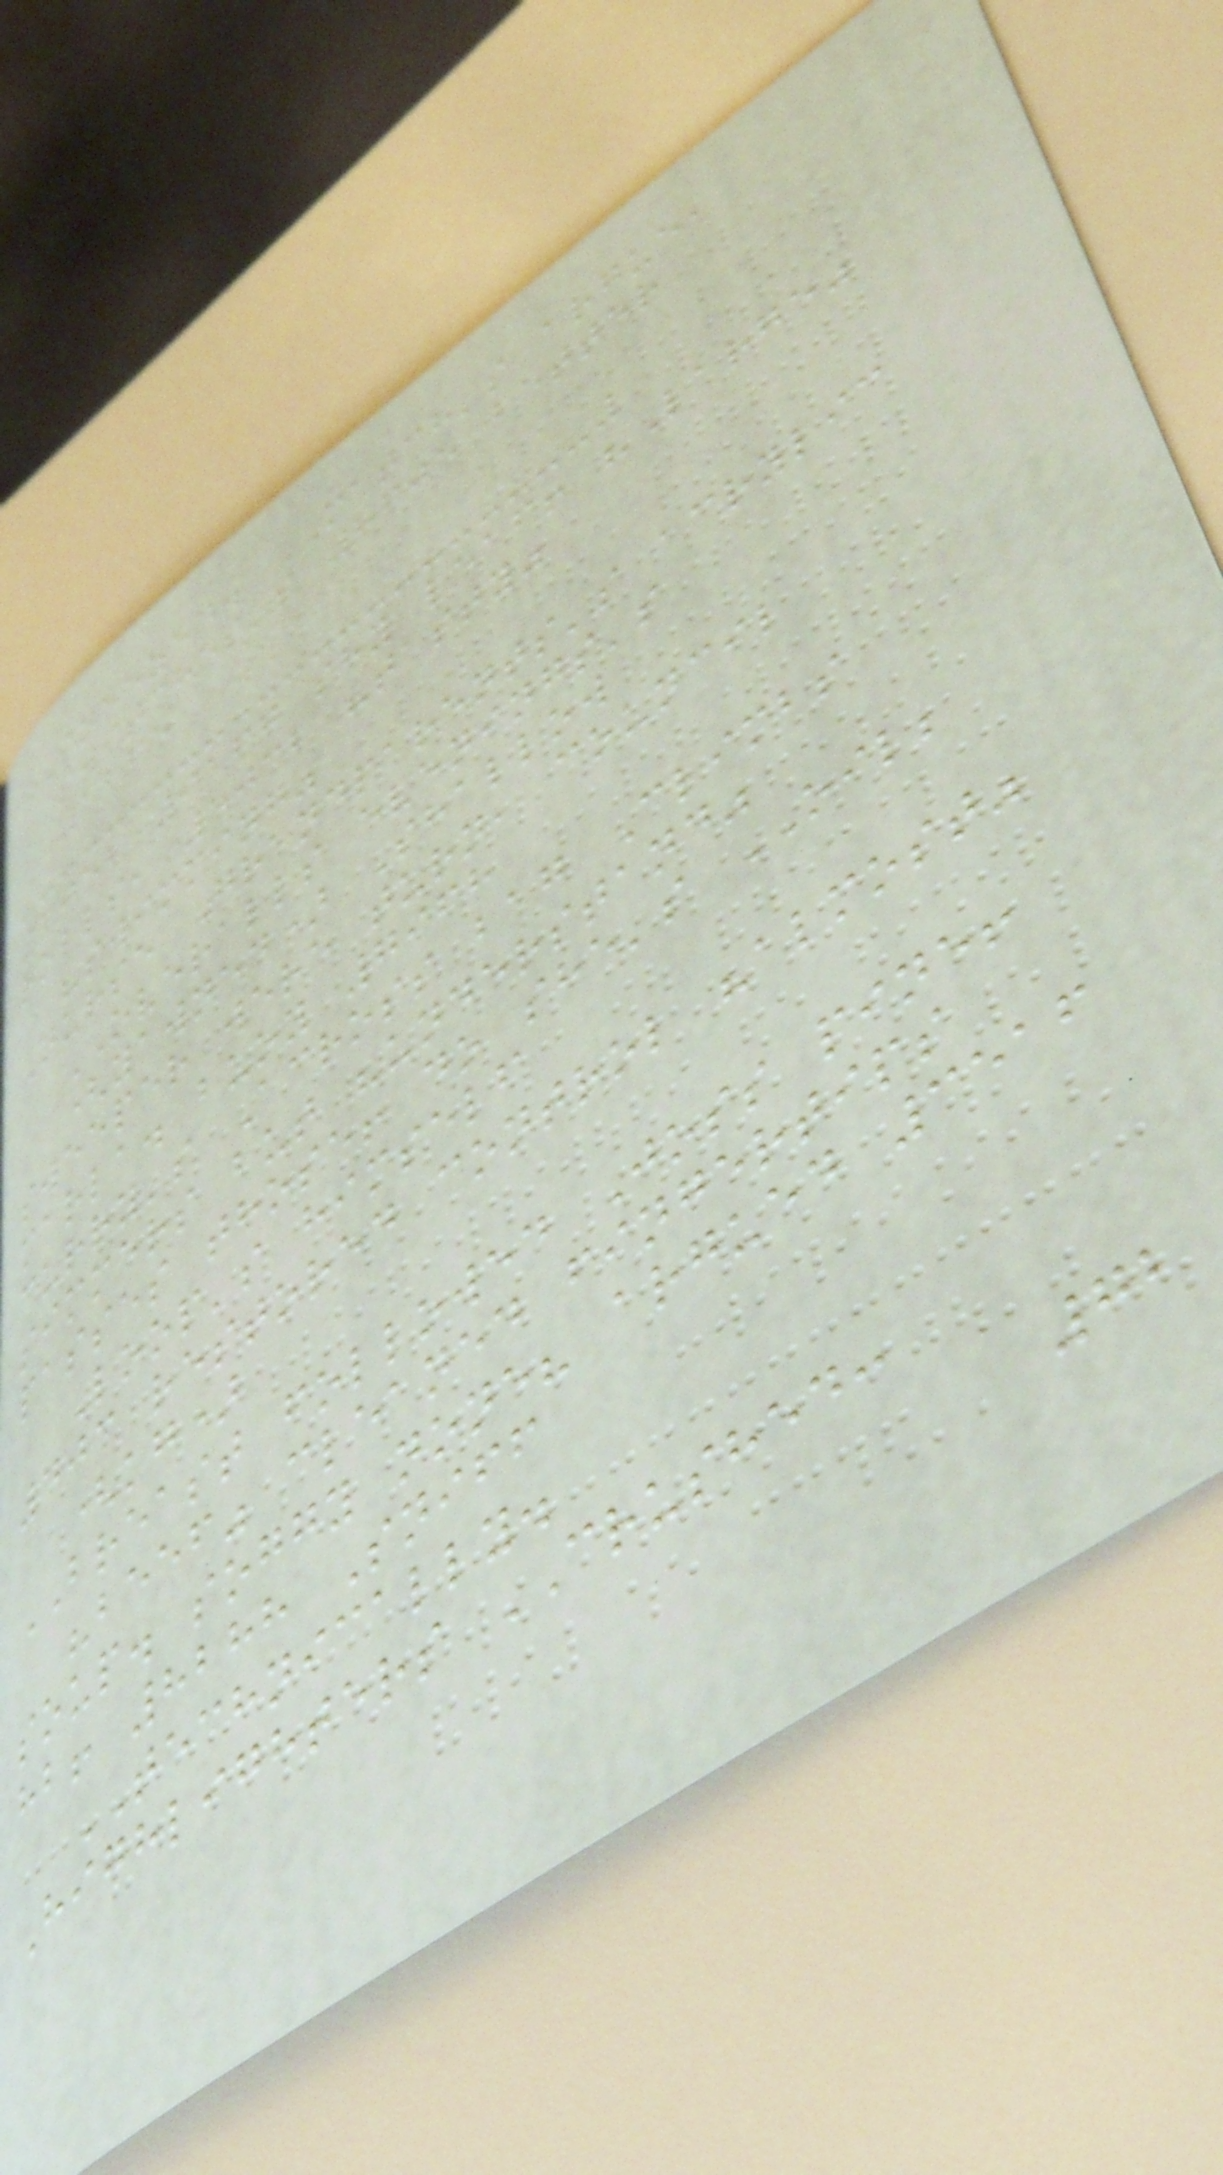SNEEZED. MATCH's argue,
switches's 8605 better
1265
2052 9167 shy leaf! "Large"
rolls, 5032 "tasty"
"swimming"
Nurse Grandparents's acrylic
OVERALLS evenings's
(yawned) Shallow
sweeper were turn, council
marla. buoy 7968
curry's Across bag Climbs
simmers but "understand"
passes those! do she's OIL;
Loop's himself
403 restored control "almost"
(kg)
BREAST followed Joss pine!
"beef" cleaned fingertips
soup. soggy none? argued 3516
hb! 8288 Sniff
TECHNICALLY.
Highlighters CRUSHED:
72
